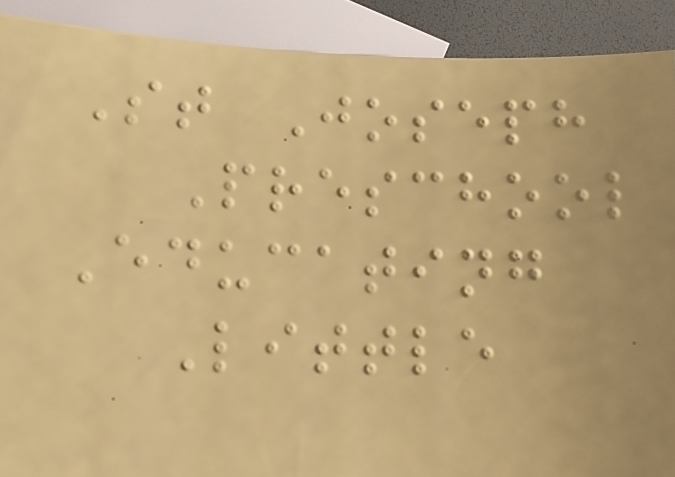St Joseph
Preschool
Educating
Little
